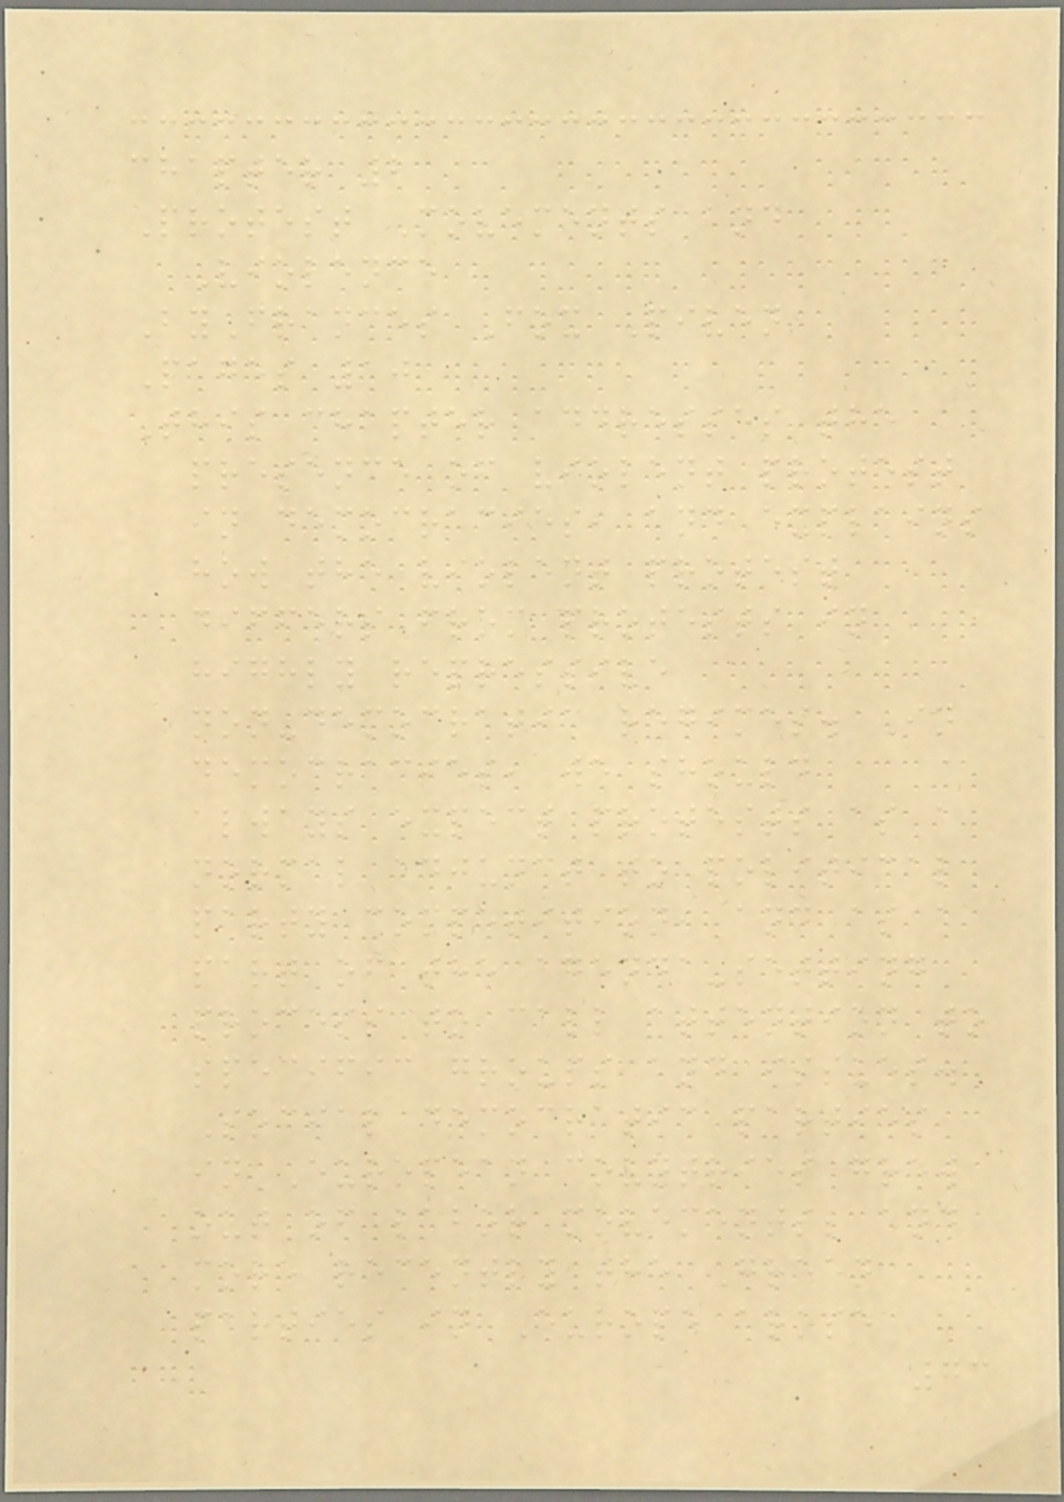chapter 2
Protest Movements and
Violence
ByFrances Fox Piven
Pages 10
This chapter addresses the
presence of violent protest
in democracies, and explains
how the violent protest
differs from protests in
highly repressive
non-democratic regimes. In
democracies, we should
always expect protests as a
normal adjunct to political
party competition, and as a
part of the agenda-setting
process to call attention to
specific groups and issues.
Social democratic parties
in European countries grew
out of labor movements; and
more recently the Green
parties in Europe arose
73
